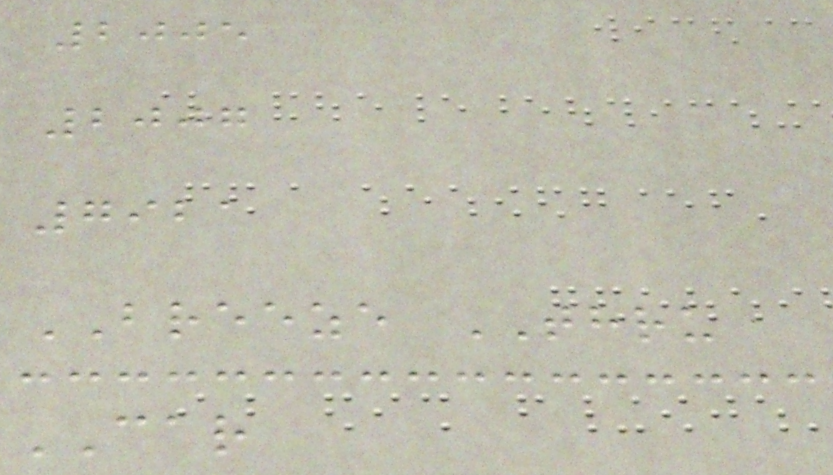2005
2007
7921
BREEZE THRU
CAR
